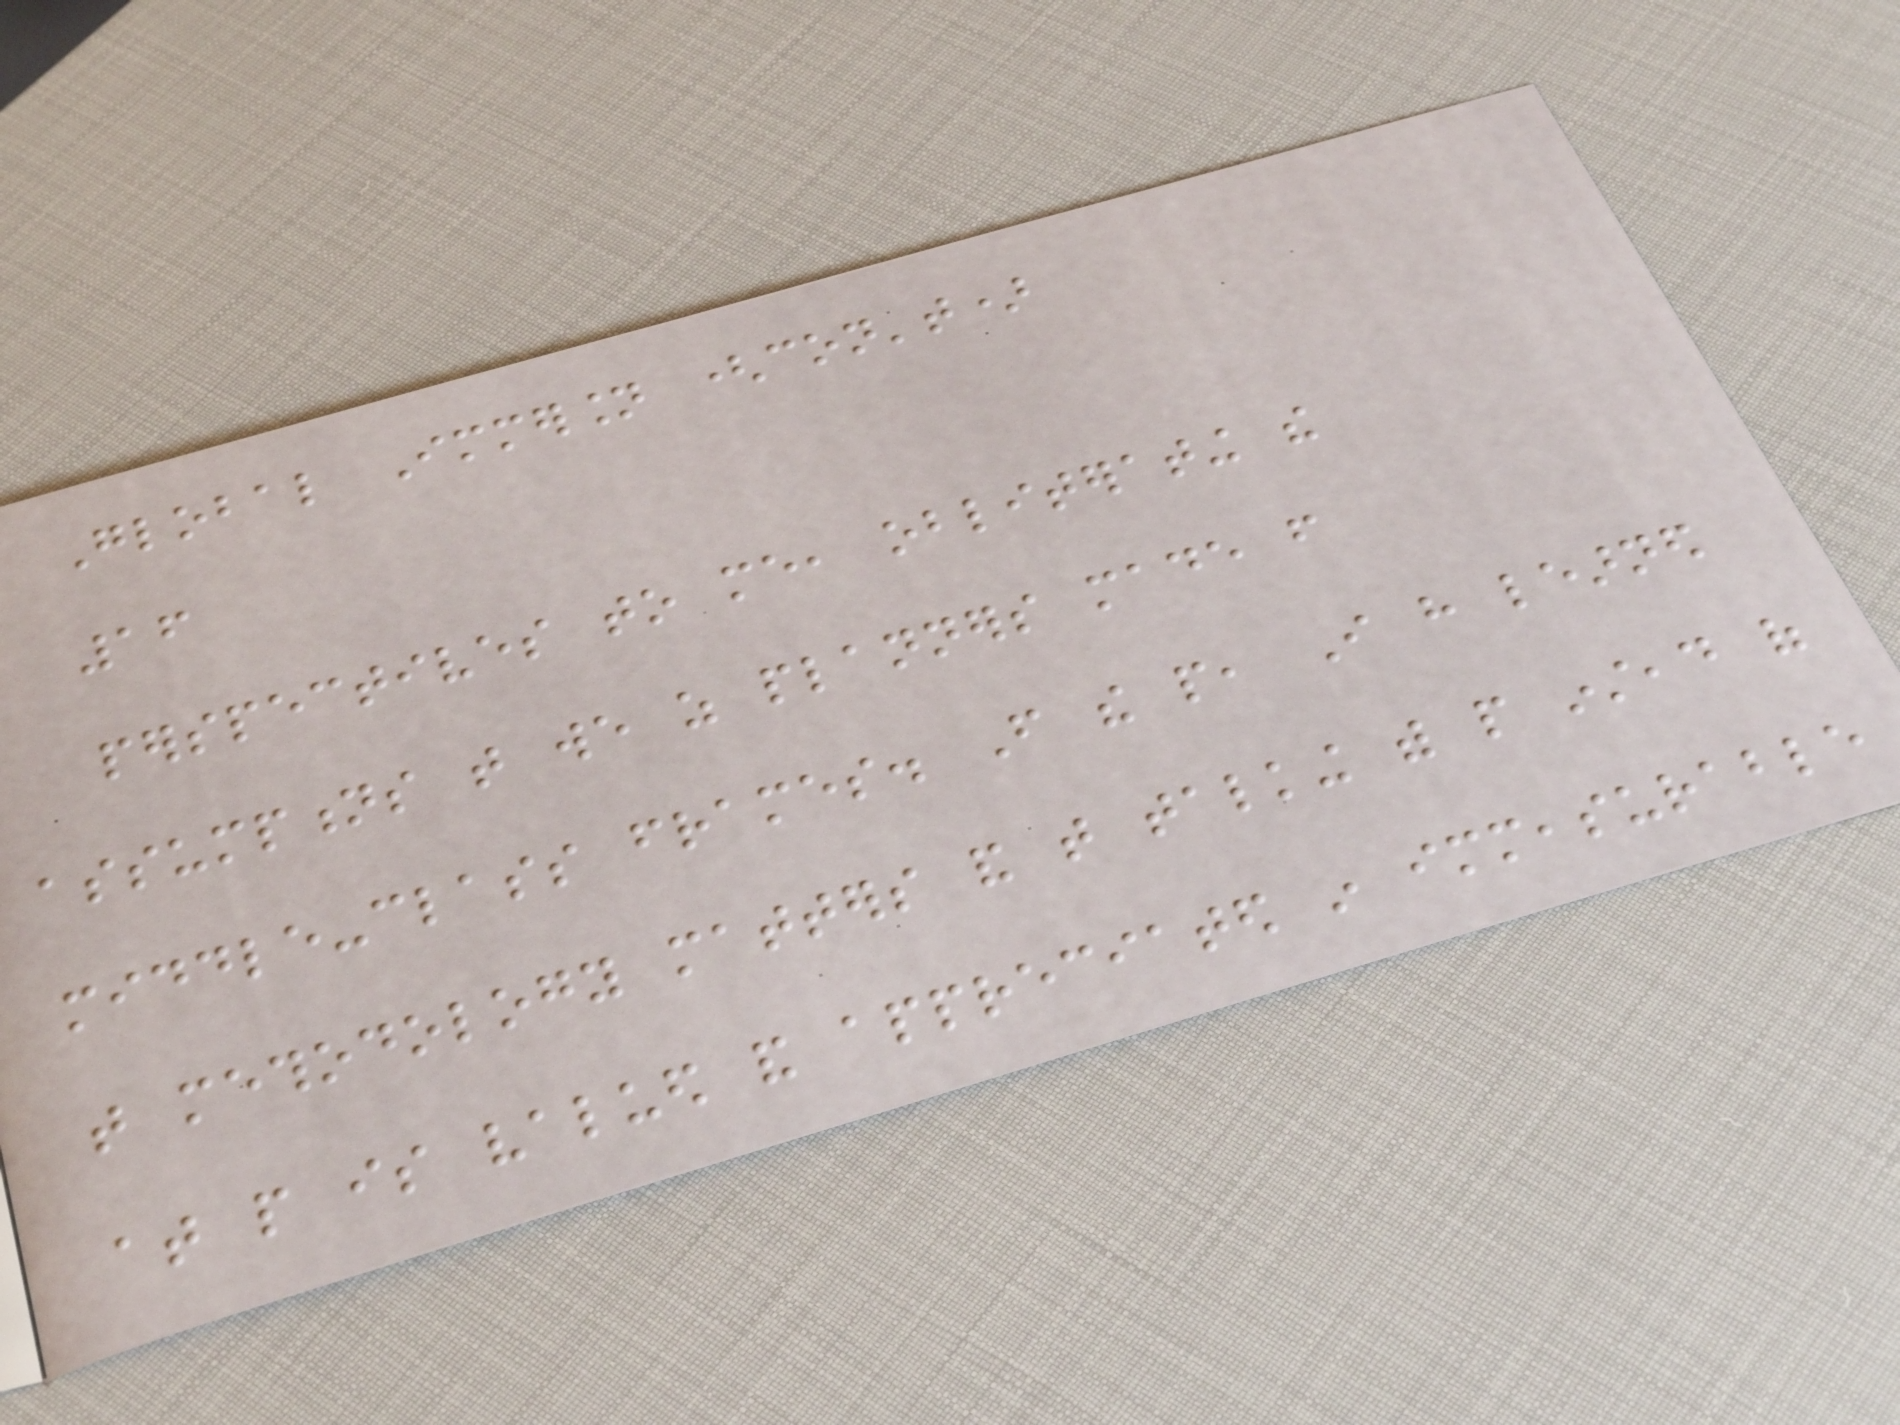Global Immersion (con't)
16
perspectives to me, obliterating the
assumptions that we as planners made from
middle-class frames. From the people, I have learned
that methodology matters and that talking with people instead of
at people is valued and appreciated in immeasurable
